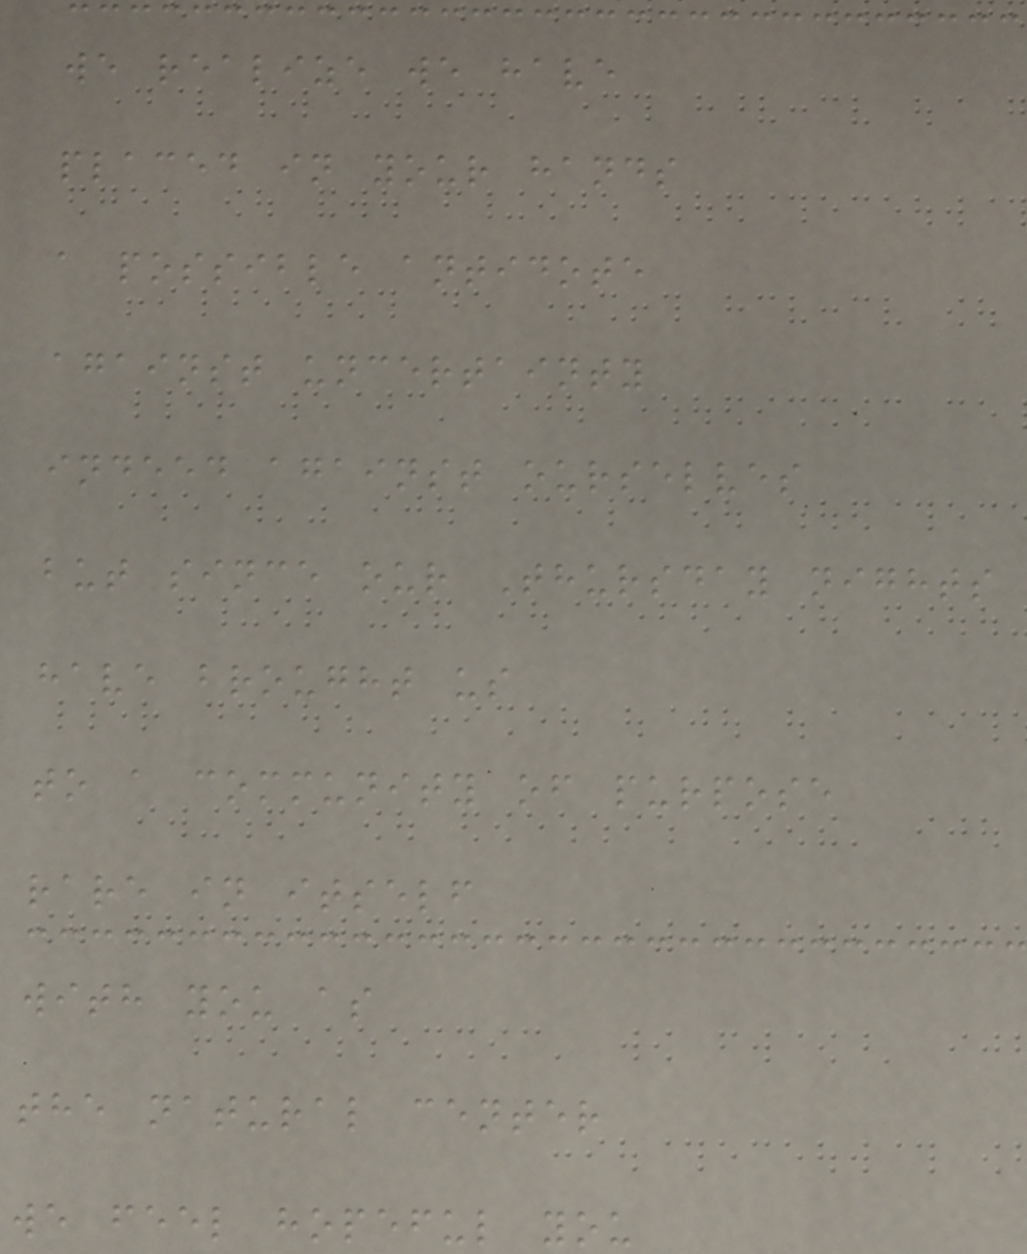we realize we have
placed in your hands
a possible antidote
against uncertainty
indeed against ourselves
but since our Thursday nights
have brought us
to a community of purpose
rare in itself
with you as
the natural center
we feel hopeful you
